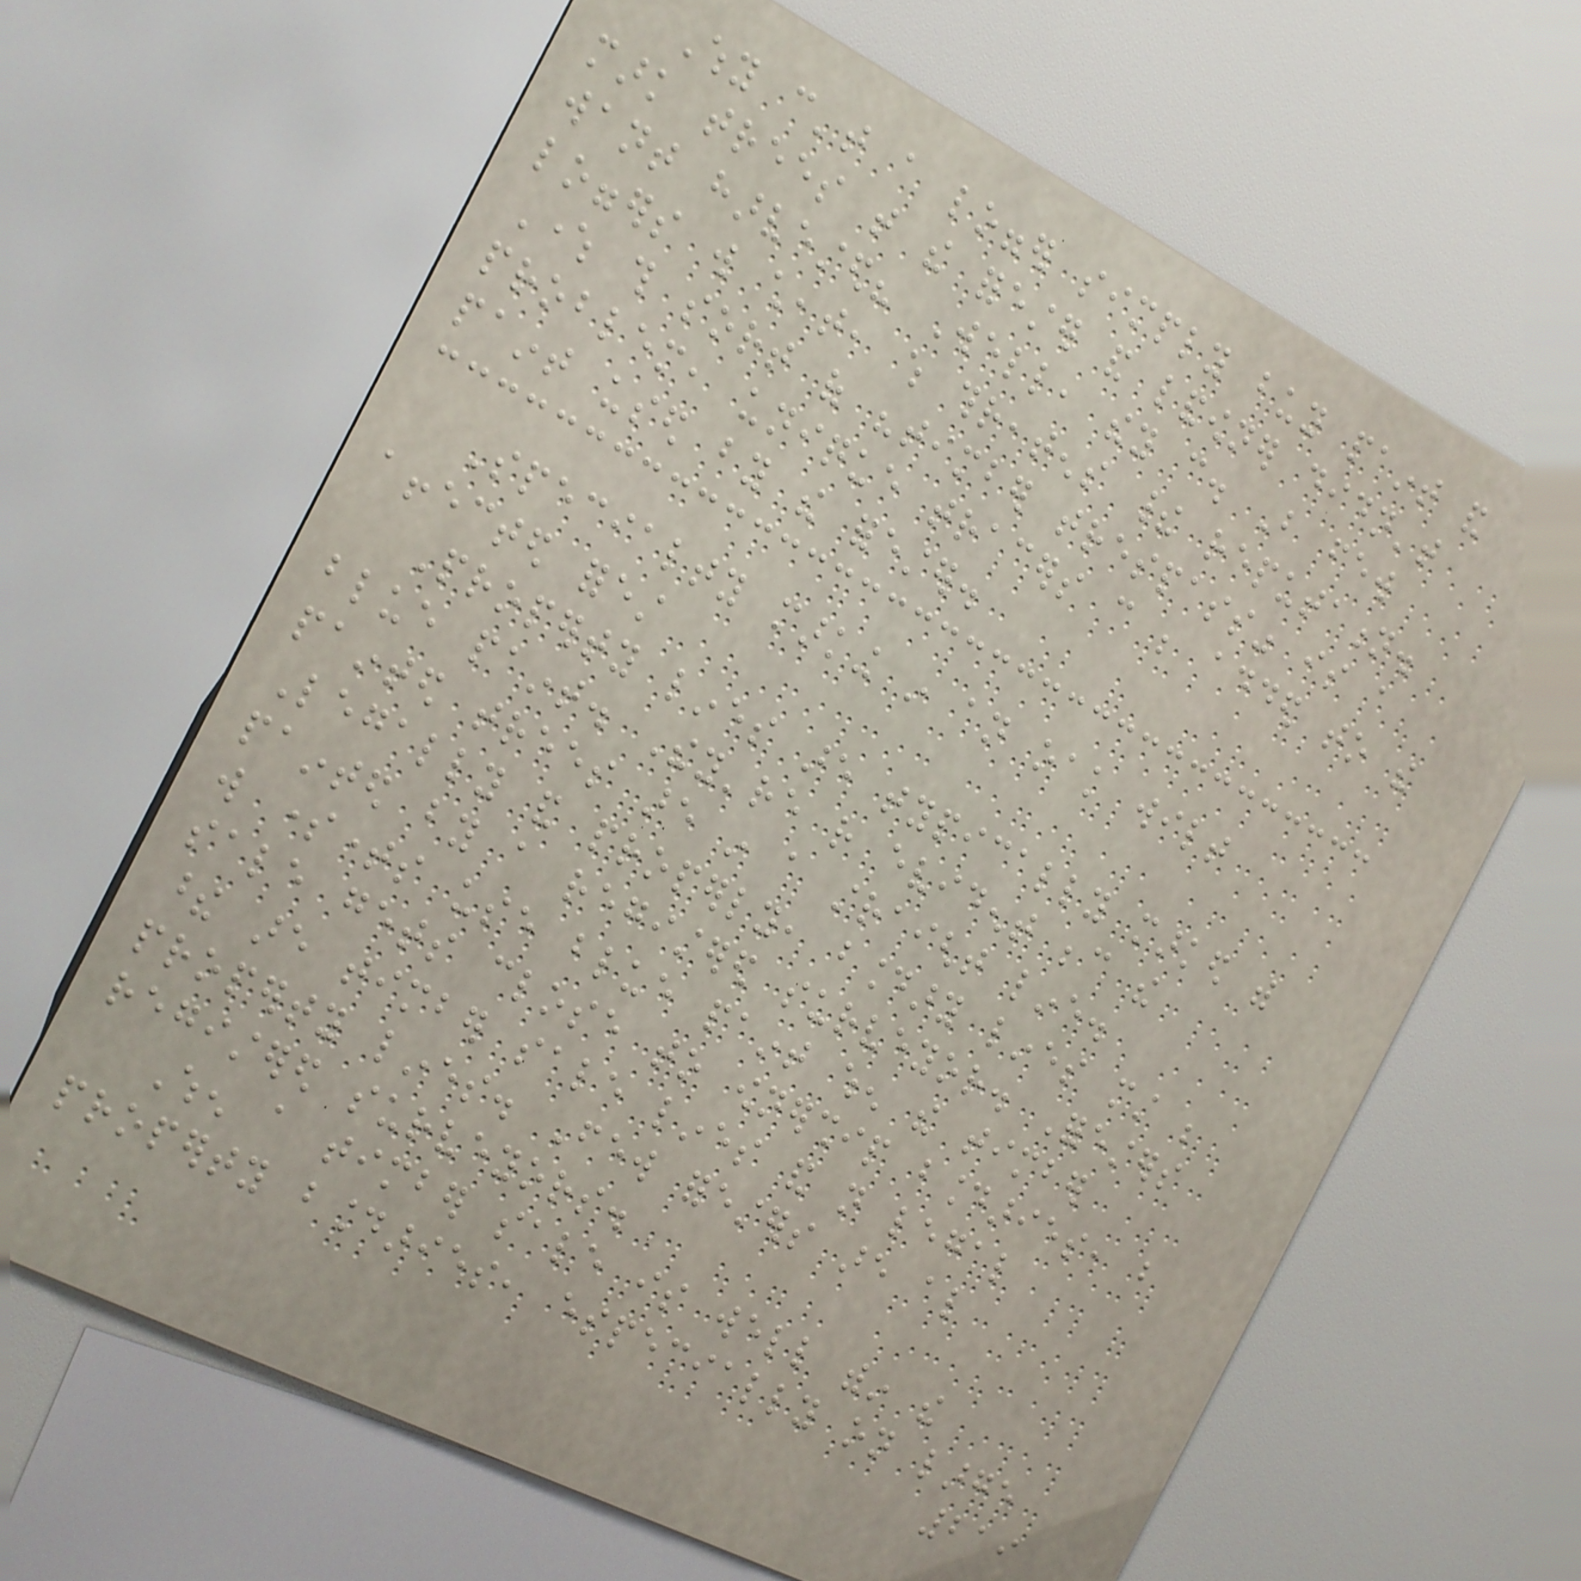Why can't a logger simply buy paint and
mark trees that the forester and landowner didn't
want harvested? Well, they can. But few
loggers will cheat, which threatens their reputation.
Where this sort of "timber trespass" is a
problem, unique tracers can be added to the
paint used by the forester.
Specialty marking in an oak wilt
affected forest
Property lines are typically marked with
blue paint. They're rather evident because the
painted trees are in a straight line.
Legally and properly, boundary lines must be
painted by a registered surveyor. Foresters
will sometimes use blue paint when the timber
sale gets close to ownership boundaries, but
these are timber sale lines and not legal
property lines. Few foresters are also
registered surveyors.
When a timber sale is well within the
property boundaries, especially on large
219
